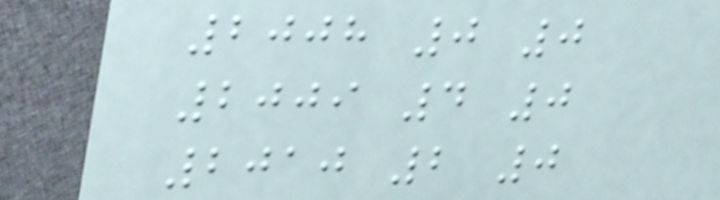2008 0 0
2009 4 0
2010 2 0
